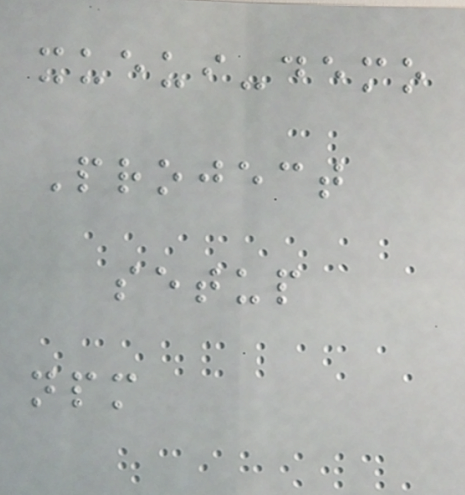xueui-demo
Project
setup
npm
